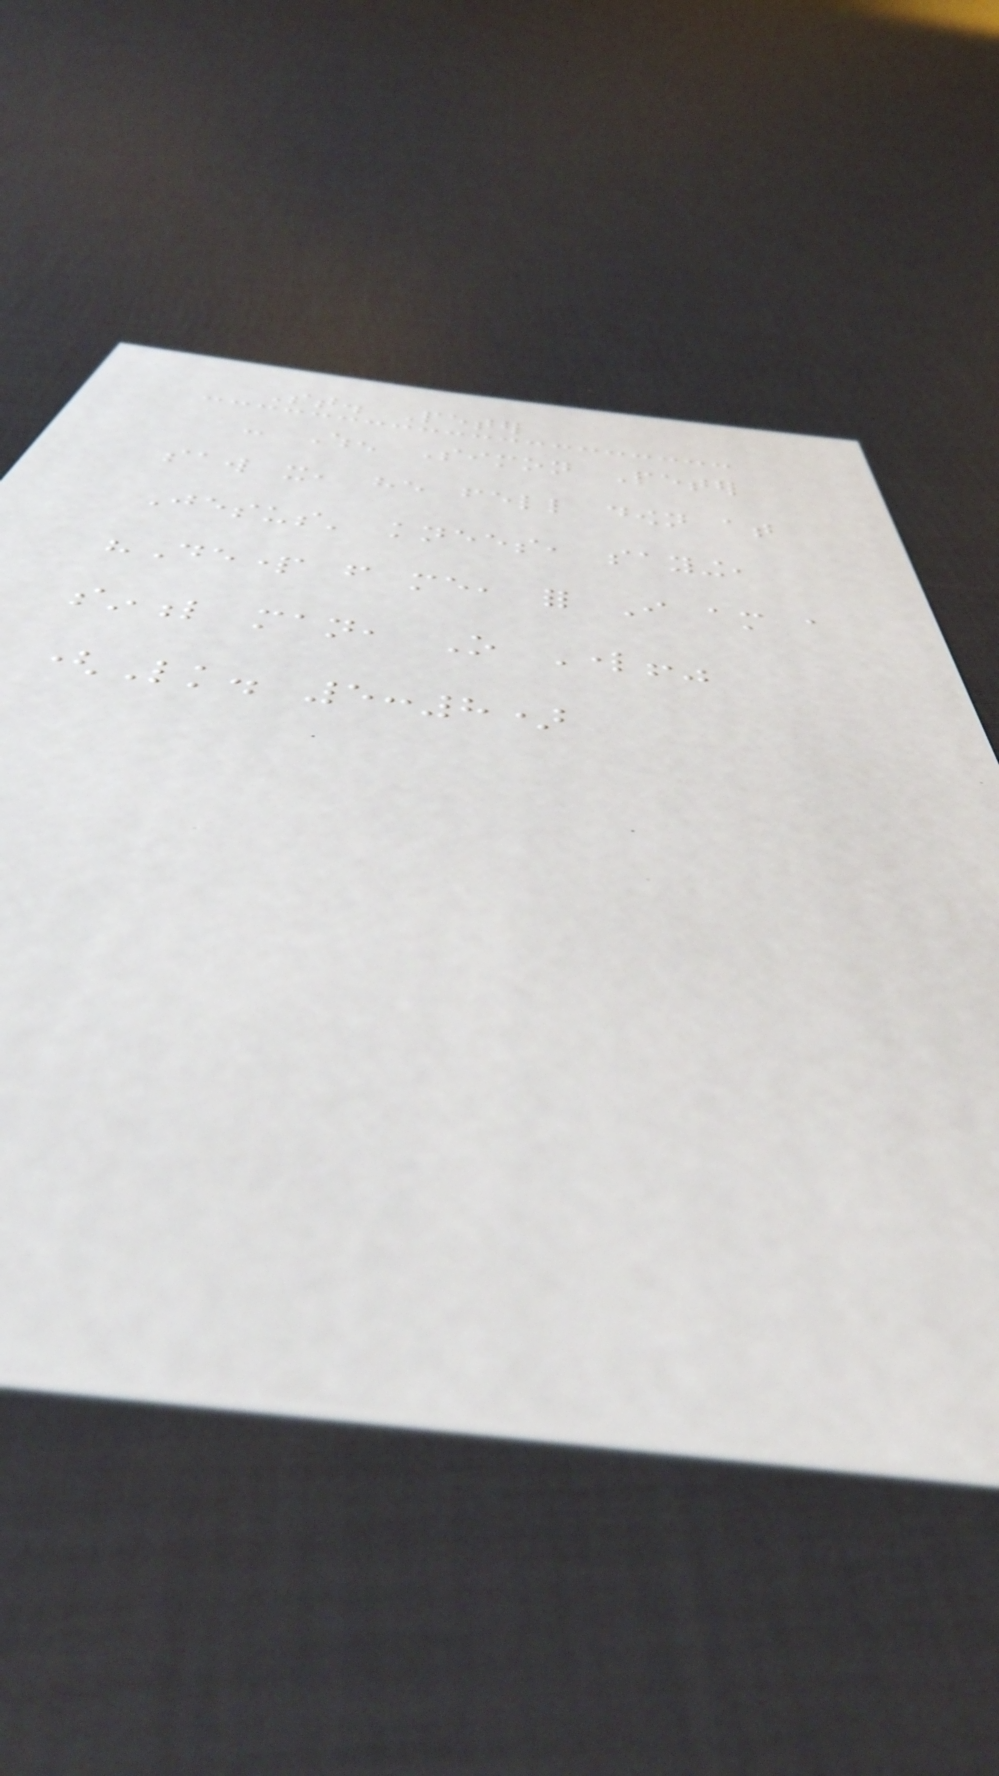St. Peter
- When Simon Peter
saw it, he fell down at
Jesus' knees, saying,
"Depart from me, for I am a
sinful man, O Lord!"
(Lk. 5:8)
